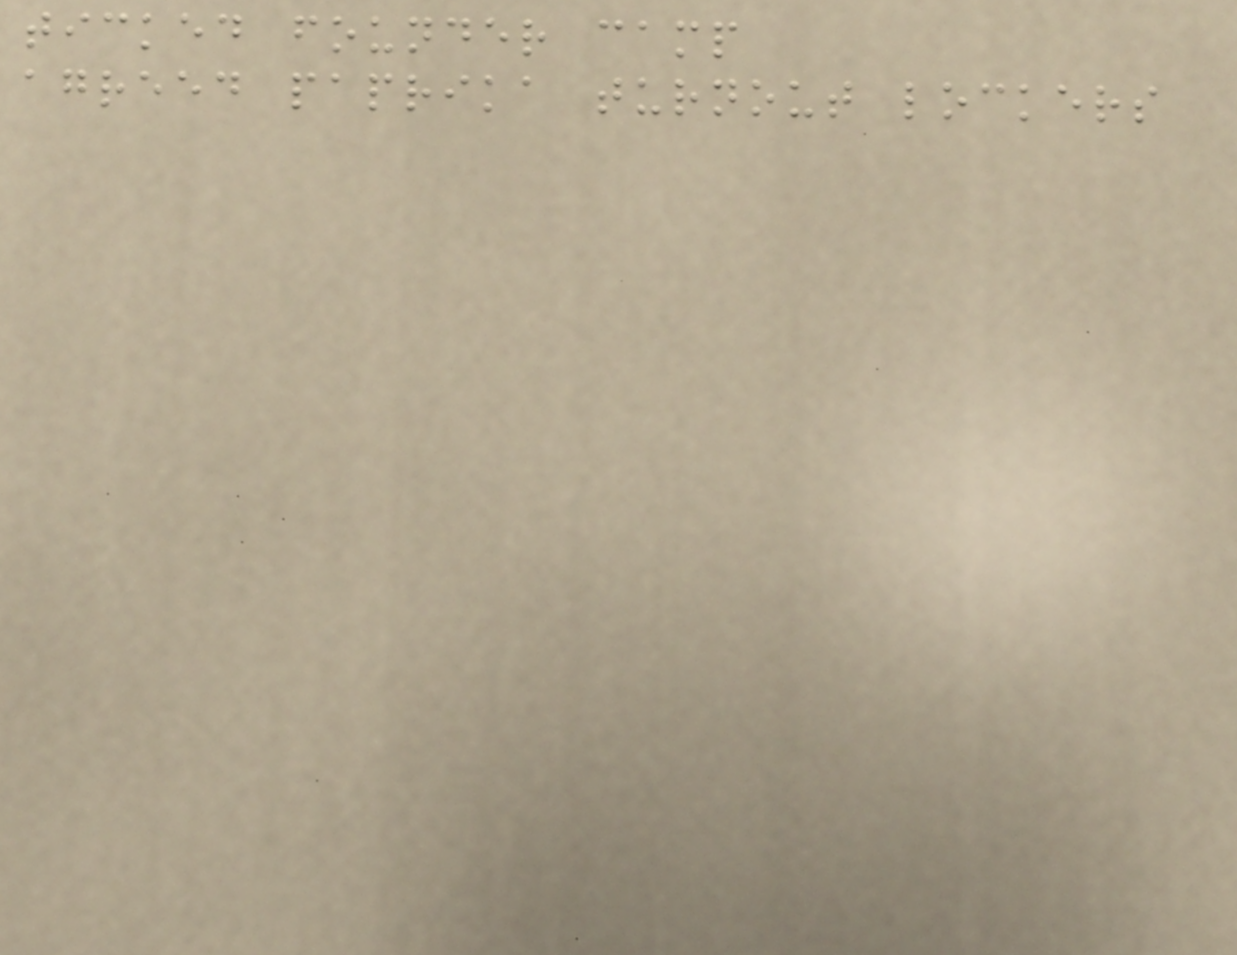ticked founder camp
agreed paprika turnout lockers
